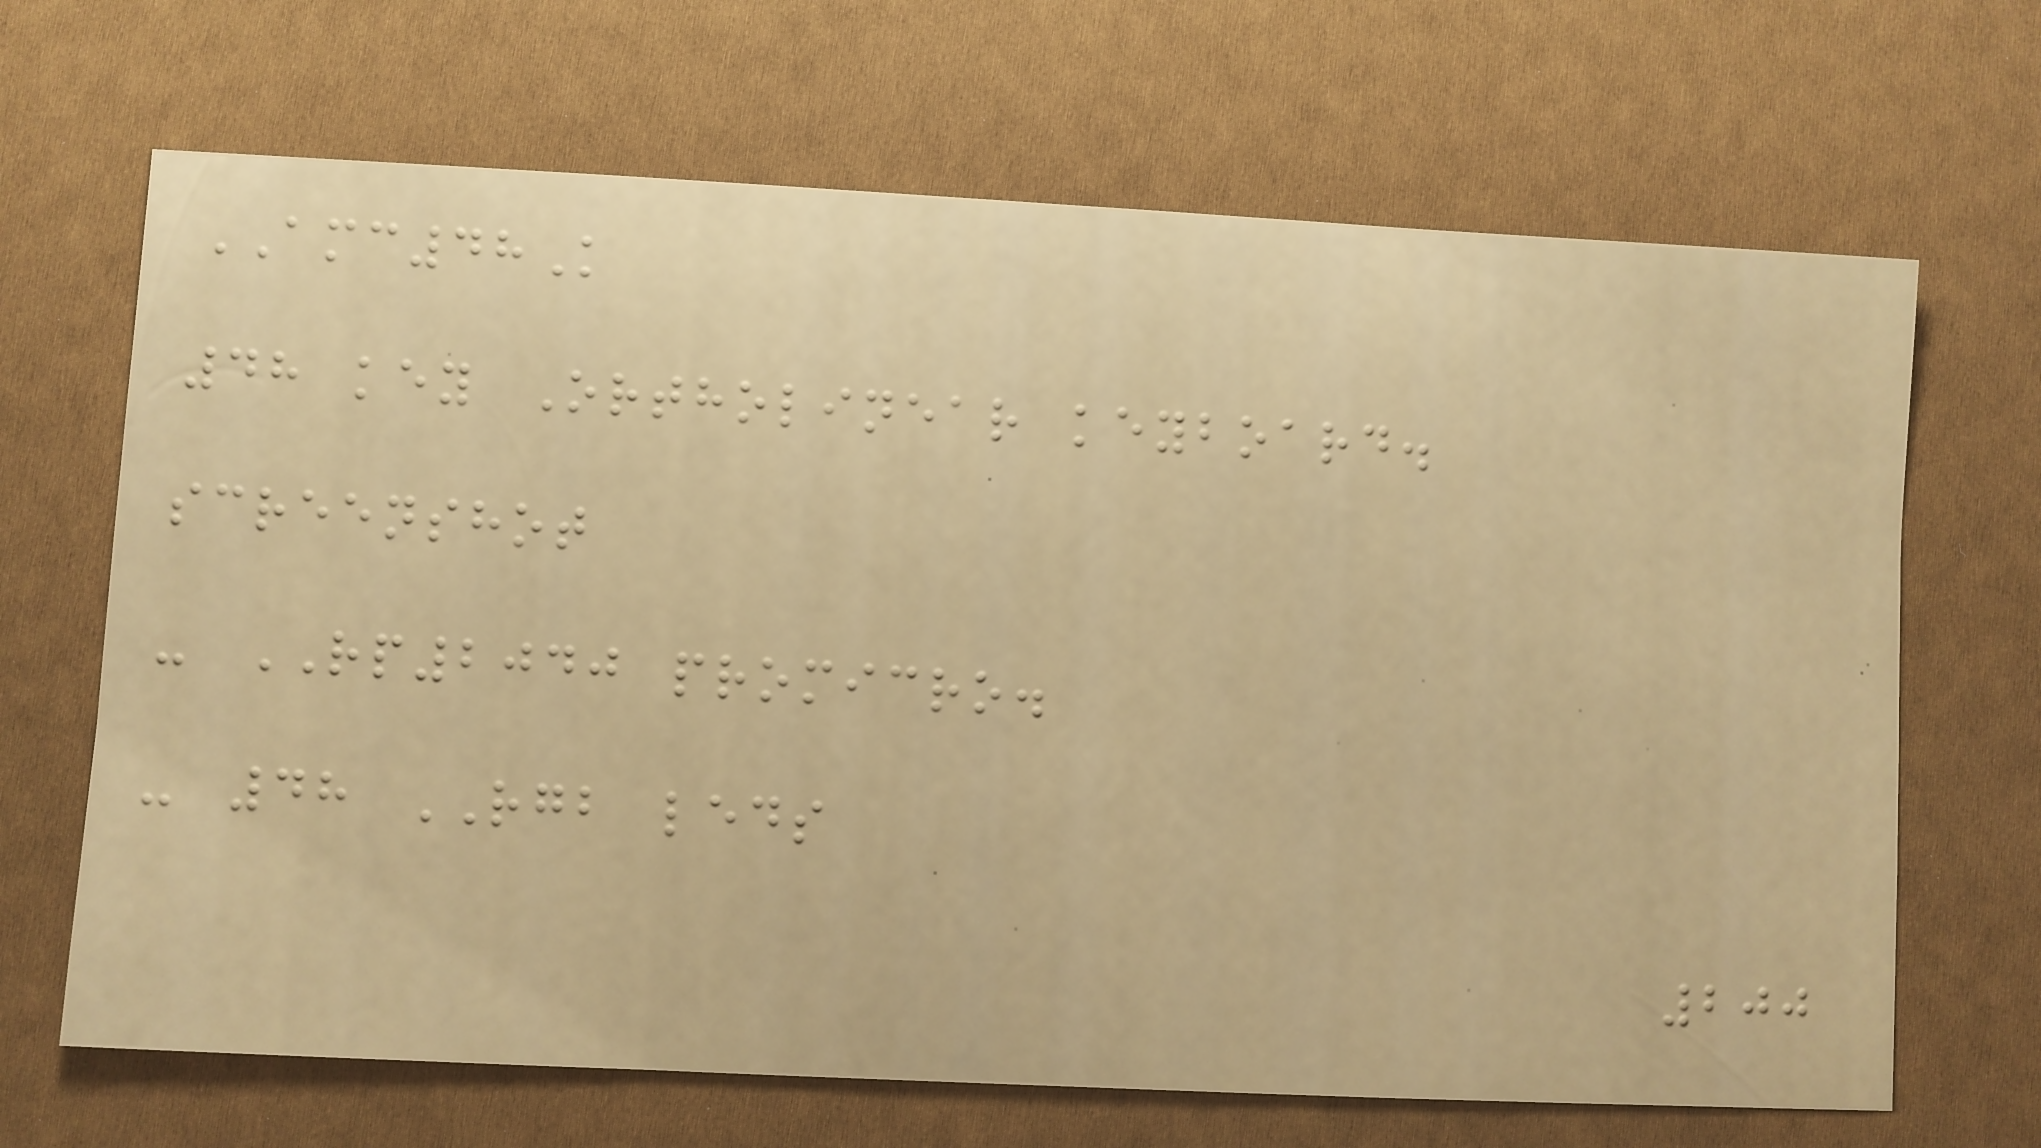AMC48K
48 key Ortholinear keyboard.
screenshot
- RP2040 promicro.
- 48 RGB leds
200
